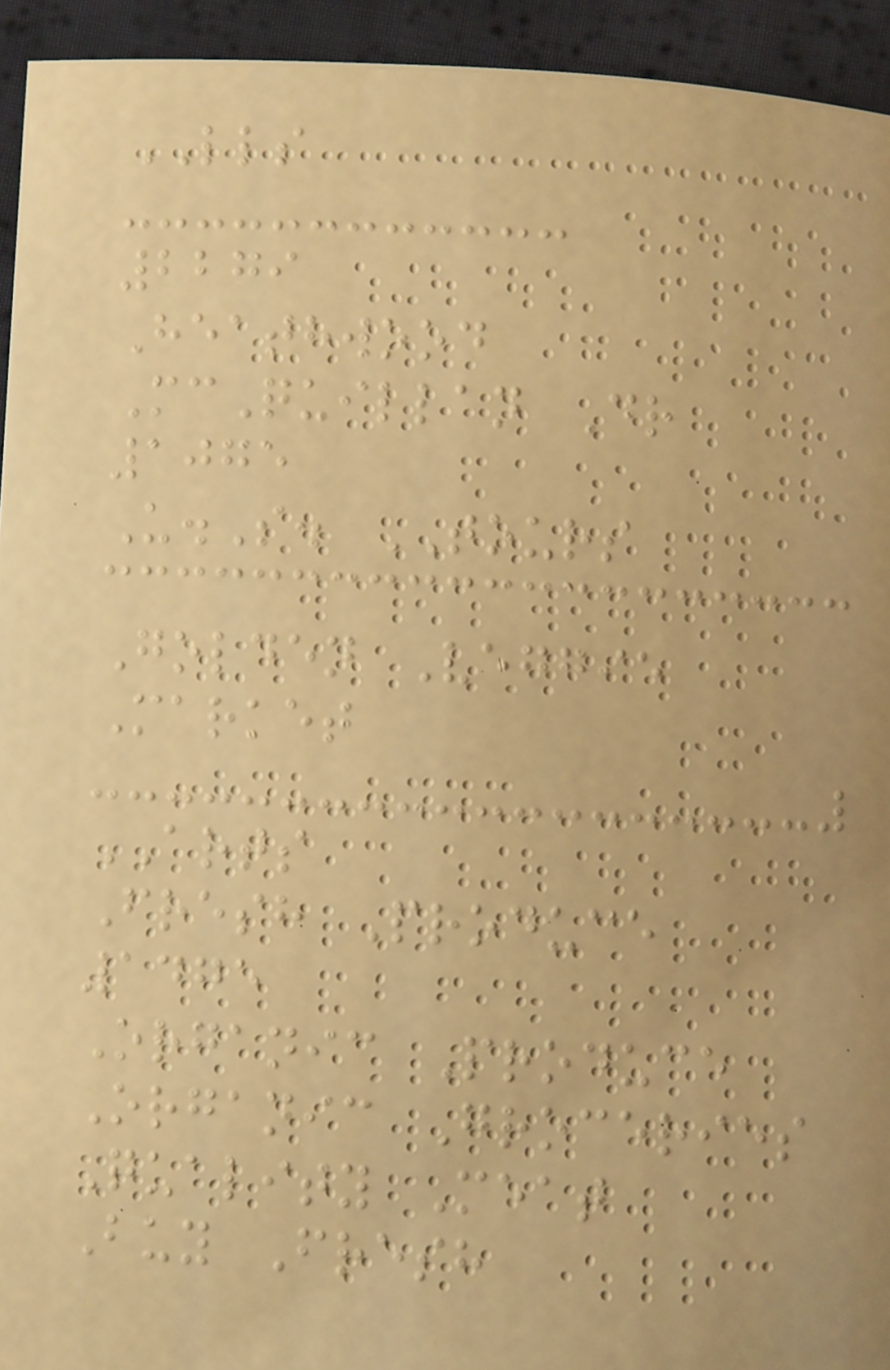LLS
2279
Heathwood
McQuillan Dr
1075
U.S. TOURS
Golden Veggie
Market
ARTS
Fresh Produce
1475
Organic Produce
Organic Groceries
Quality Meat
Buy Fresh
